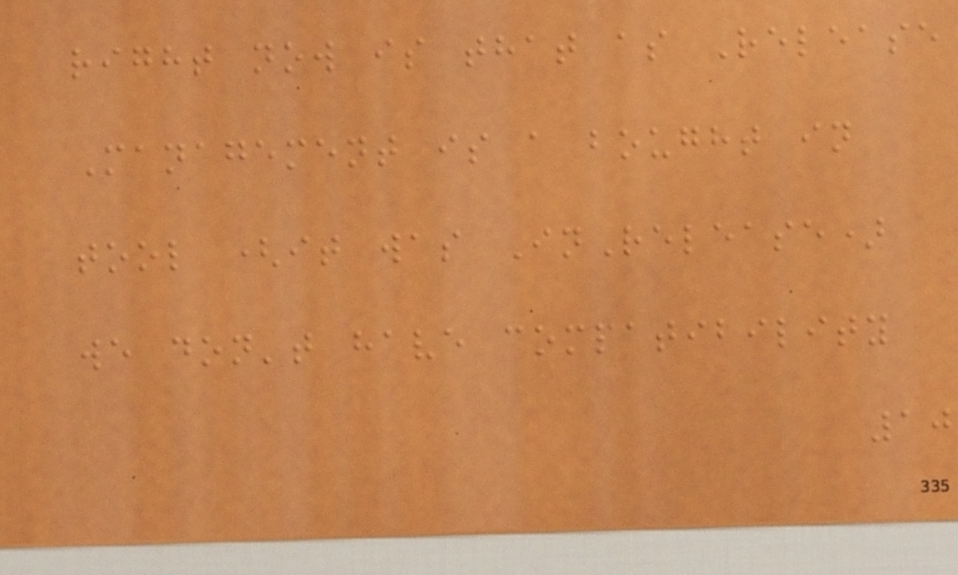right now is that as Release
Management is a bought in
tool (it was InRelease)
we don't have compatibility
10
